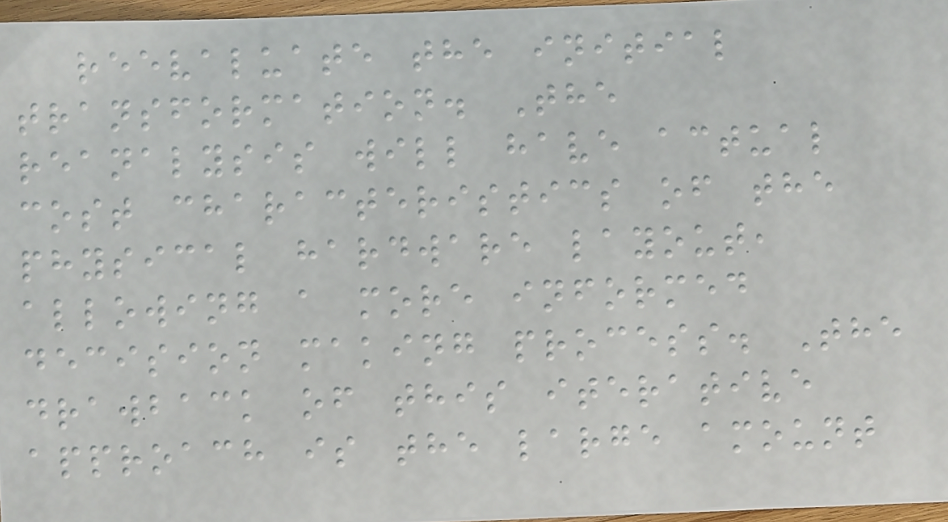reevaluate the initial
transformation. The
reanalysis will have actual
cost characteristics of the
physical hardware layout,
allowing a more informed
decision making process. The
drawback of this iterative
approach is the large amount
